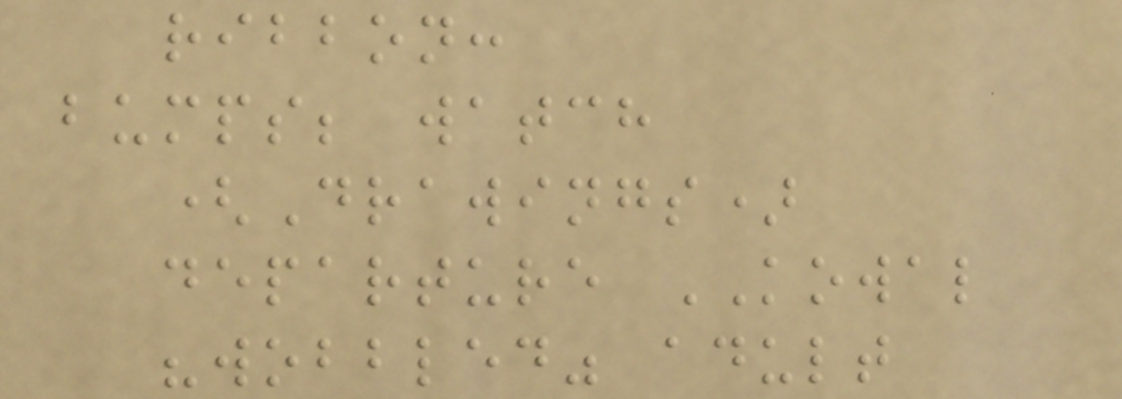ribbon:
bumps; watch
(Drawings)
departure KOWAL
"wobbled" adult
